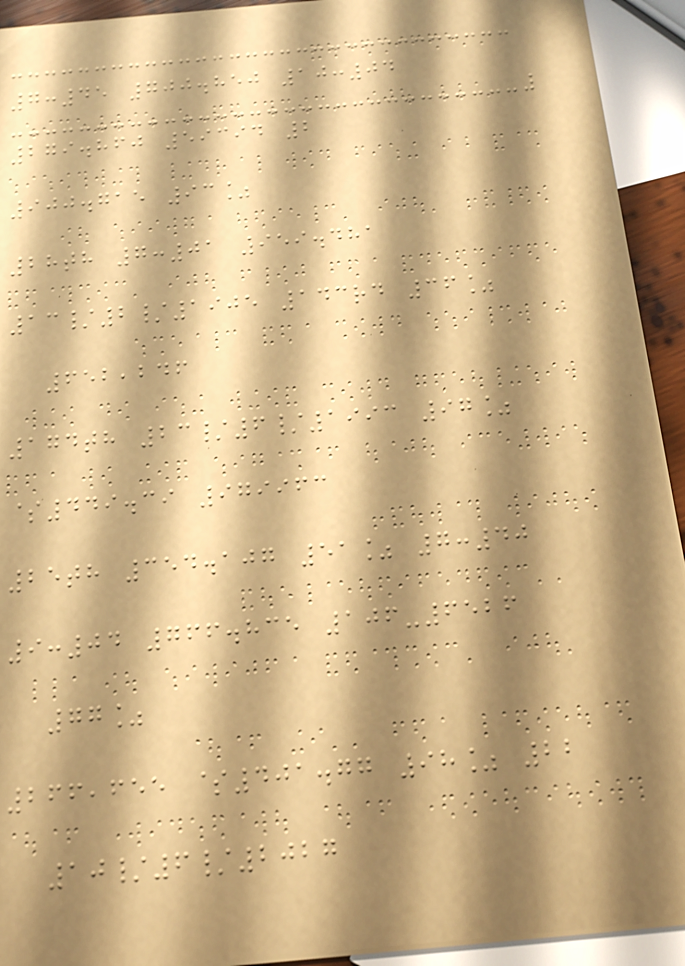7:45 700.850 10:04
279.860 59394 2
900.715 93%
28th 7:01 959.481
13/2/1905 143rd 36%
652,246
174th 23/6/1993 97%
$449.39 979963
25th 354.107 51% 7:40
9:04 766.835 106-6526
77%
266,655 $401.77 98% 22
10/6/2027
